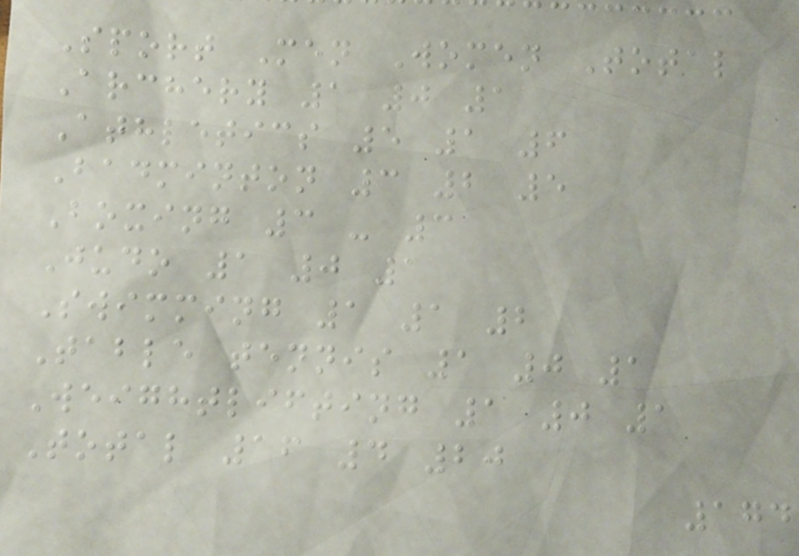Sport Men Women Total
Archery 1 0 1
Athletics 5 1 6
Badminton 3 2 5
Boxing 3 - 3
Judo 1 0 1
Swimming 1 1 2
Table tennis 1 0 1
Weightlifting 1 0 1
Total 16 4 20
174
